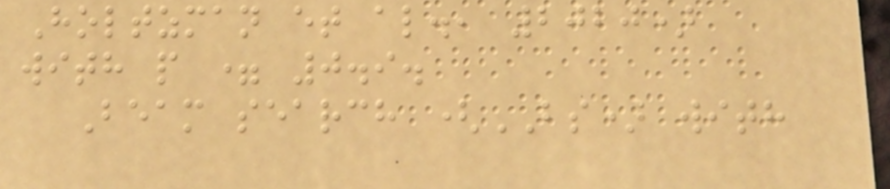Holtzman et al., 2020)
with p = 0.9.
Beam search (BS) with
